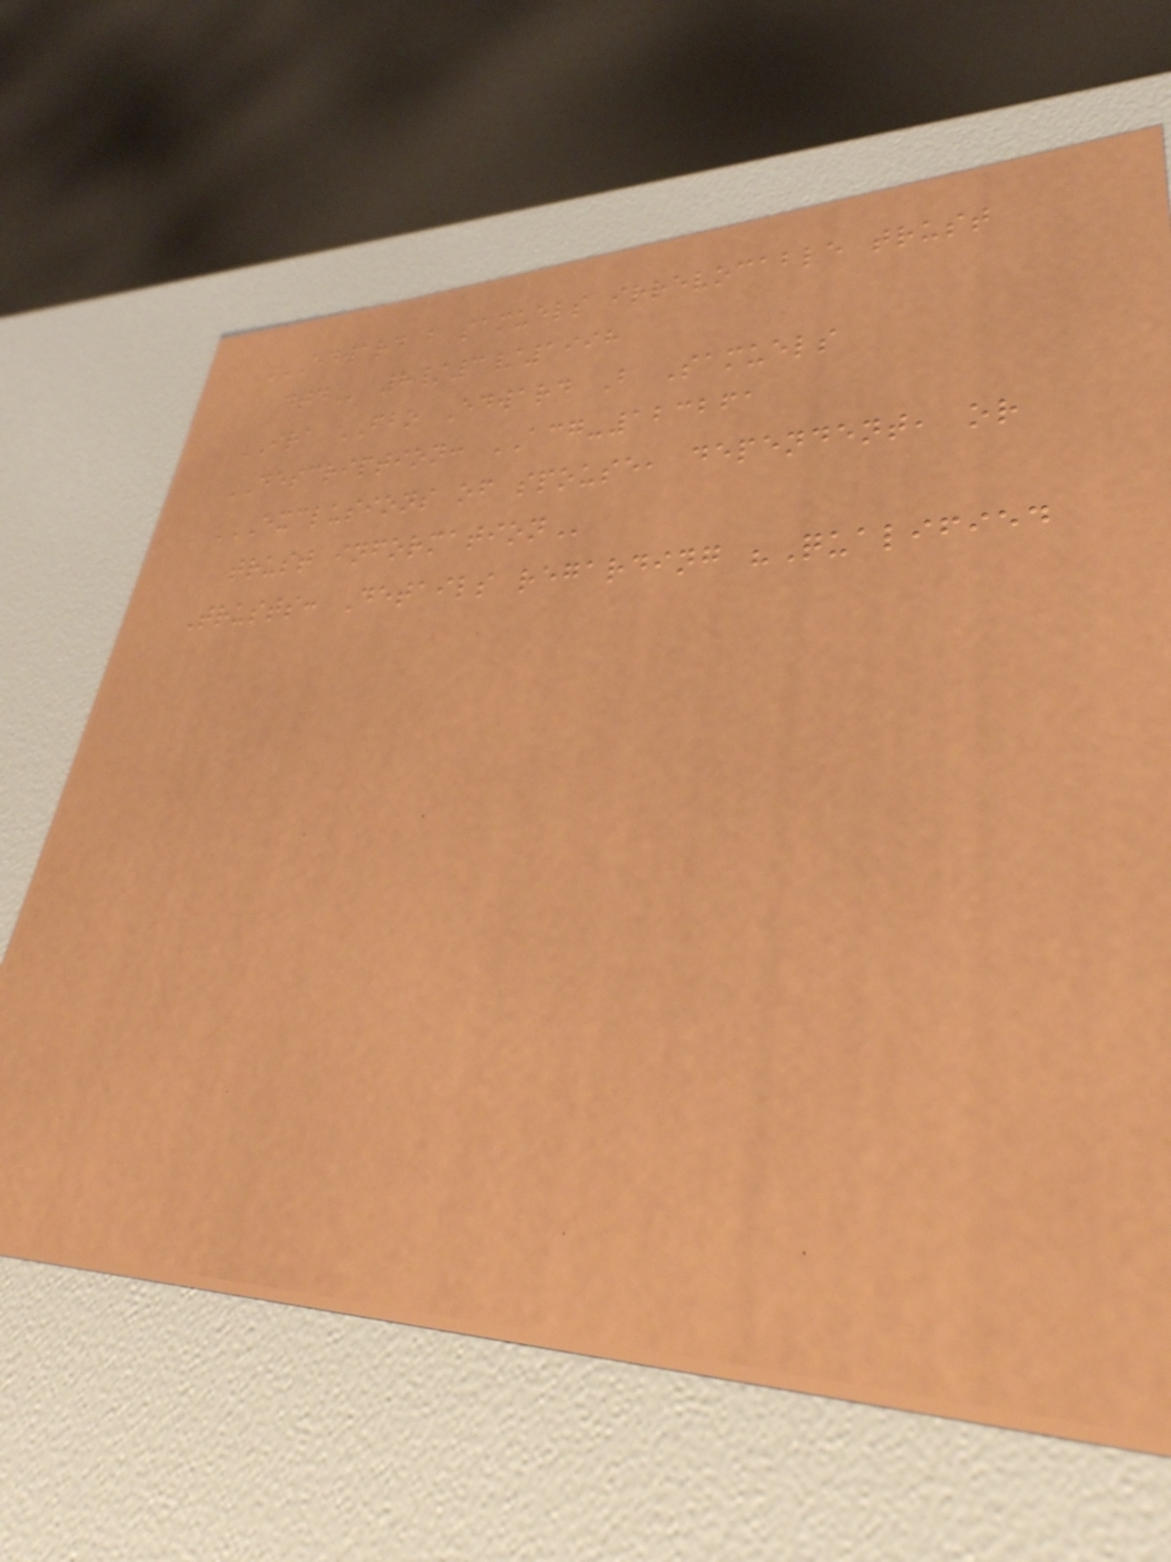EDWARD B SAMUELS IRREVOCABLE TRUST
DTD 8/3/1998
IRA FBO Edward B Samuels
DESCRIPTION: ACG-123261
EXCLUSIONS OF SPOUSE, DEPENDENT, OR
TRUST INFORMATION
Trusts: Details regarding "Qualified
